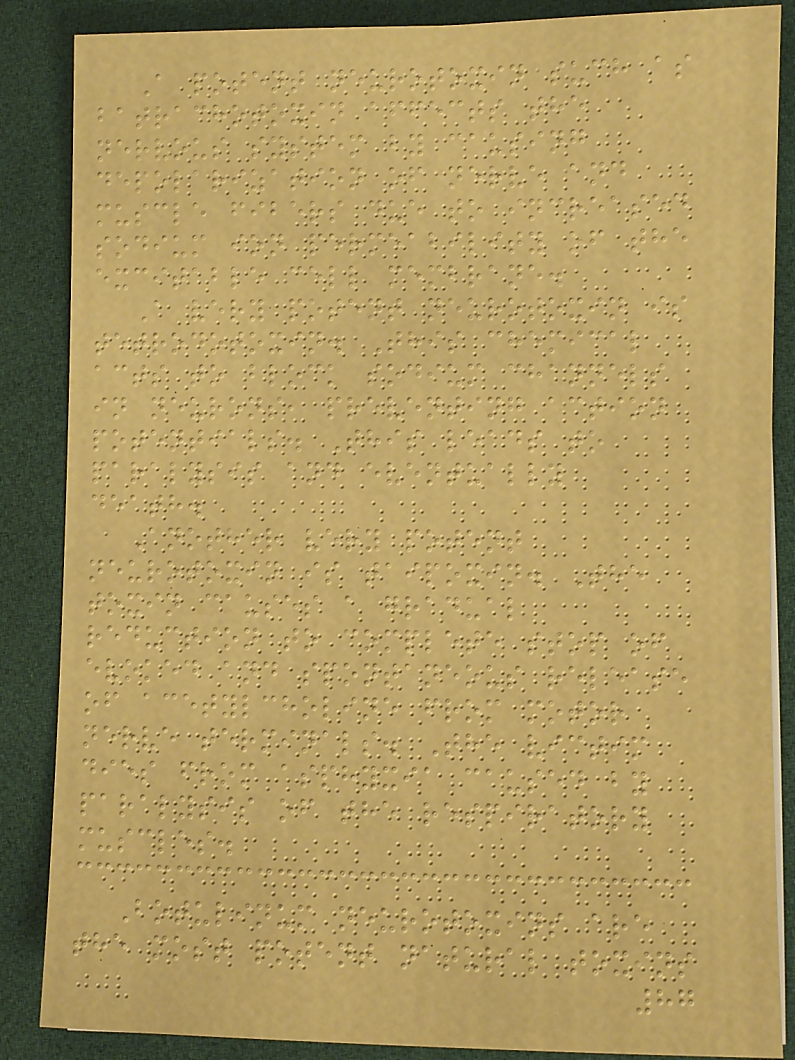A potent neurotoxin such as
batrachotoxin affects the
nervous system by causing
depolarization of nerve and
muscle fibers due to increased
sodium ion permeability of the
excitable cell membrane.
A very potent neurotoxin is
tetrodotoxin. This chemical
acts to block sodium channels
in neurons, preventing action
potentials. This leads to
paralysis and eventually
death.
Another very potent
neurotoxin is taipoxin. The
toxin causes a gradual
reduction to complete stop of
evoked and spontaneous release
of acetylcholine from motor
nerve terminals. The victim
dies from asphyxia caused by
paralysis of the respiratory
muscles.
Botulinum neurotoxins are
the most potent natural toxins
87
